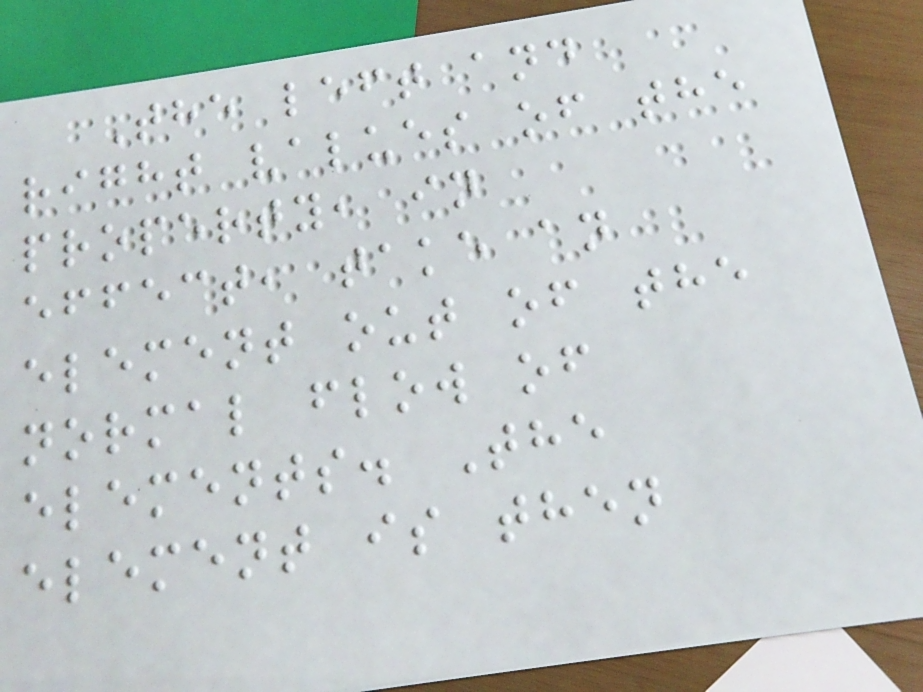The left and
right values of the
property, in
effect, take an
element out of the
normal flow of
elements. The
element is then
